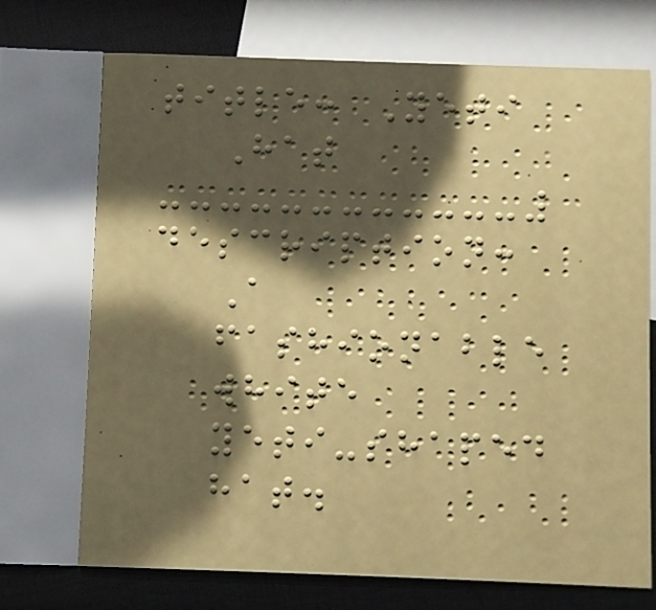title: Yeti
Hat
description:
A
fashionable
white
yeti-shaped
hat.
